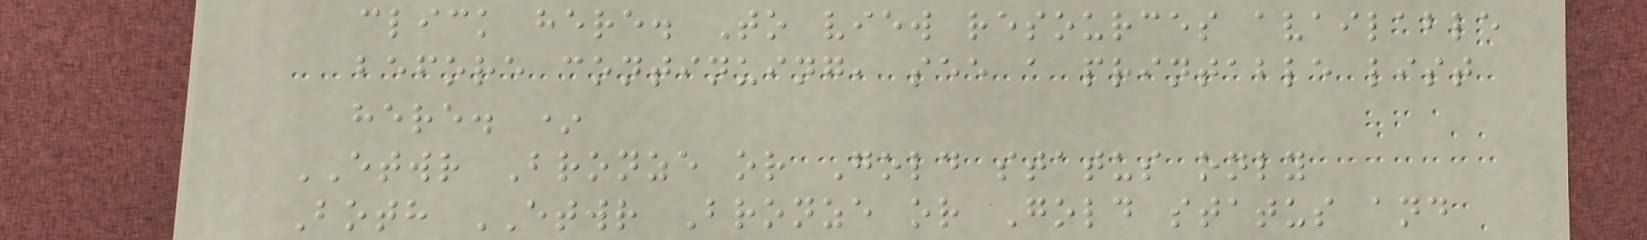click here. To view resources available
before continuing, see a printable list
here. *
ETWR Bronze or Gold status only
Both ETWR Bronze or Gold status and
